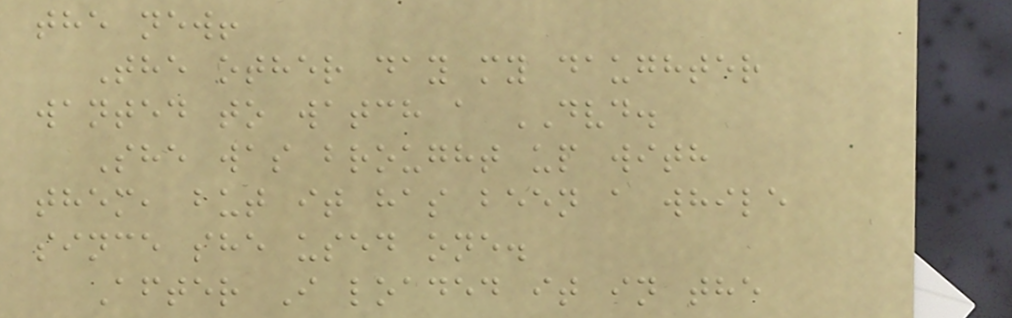the new!
The other day my daughter
wanted to watch a DVD.
She was brought up with
them, but it has been a while
since she used one.
After I loaded it in the
